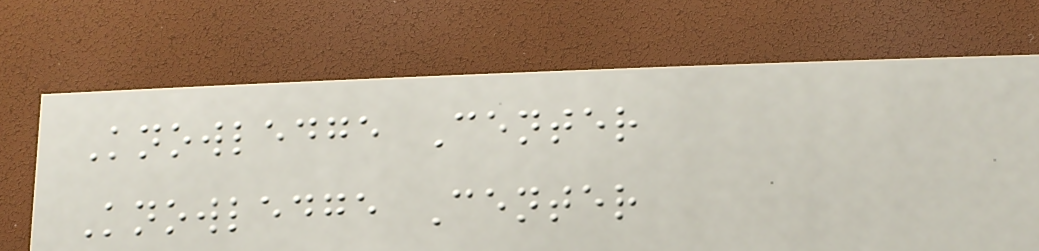Knowledge Center
Knowledge Center
